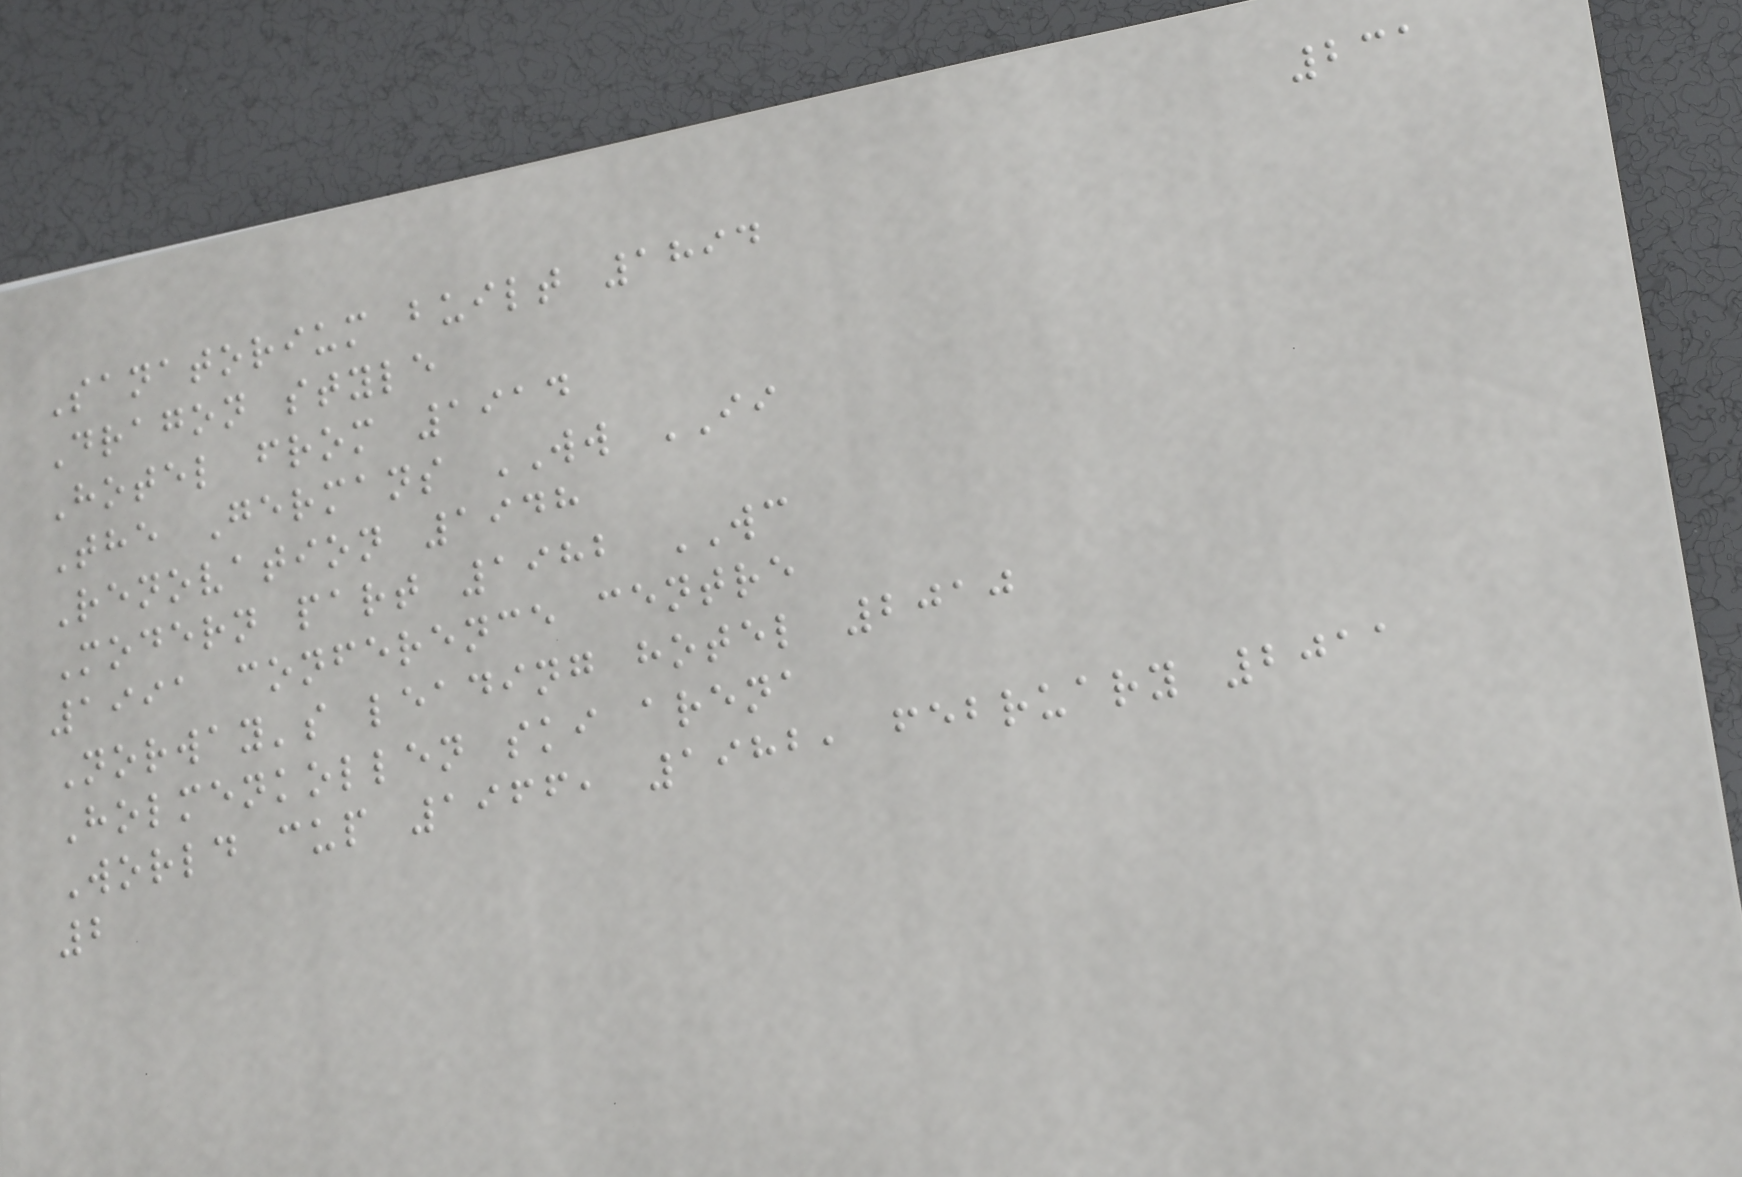231
Sanatorium built 1894
Dragon style
Hotel from 1914
The Germans WW II
Renovation 1948
Modern part 1982 WC
1991 conference centre
Norway's leading hotel 2010
Holmenkollen ski arena
World cup 1966, 1982, february 2011
2
